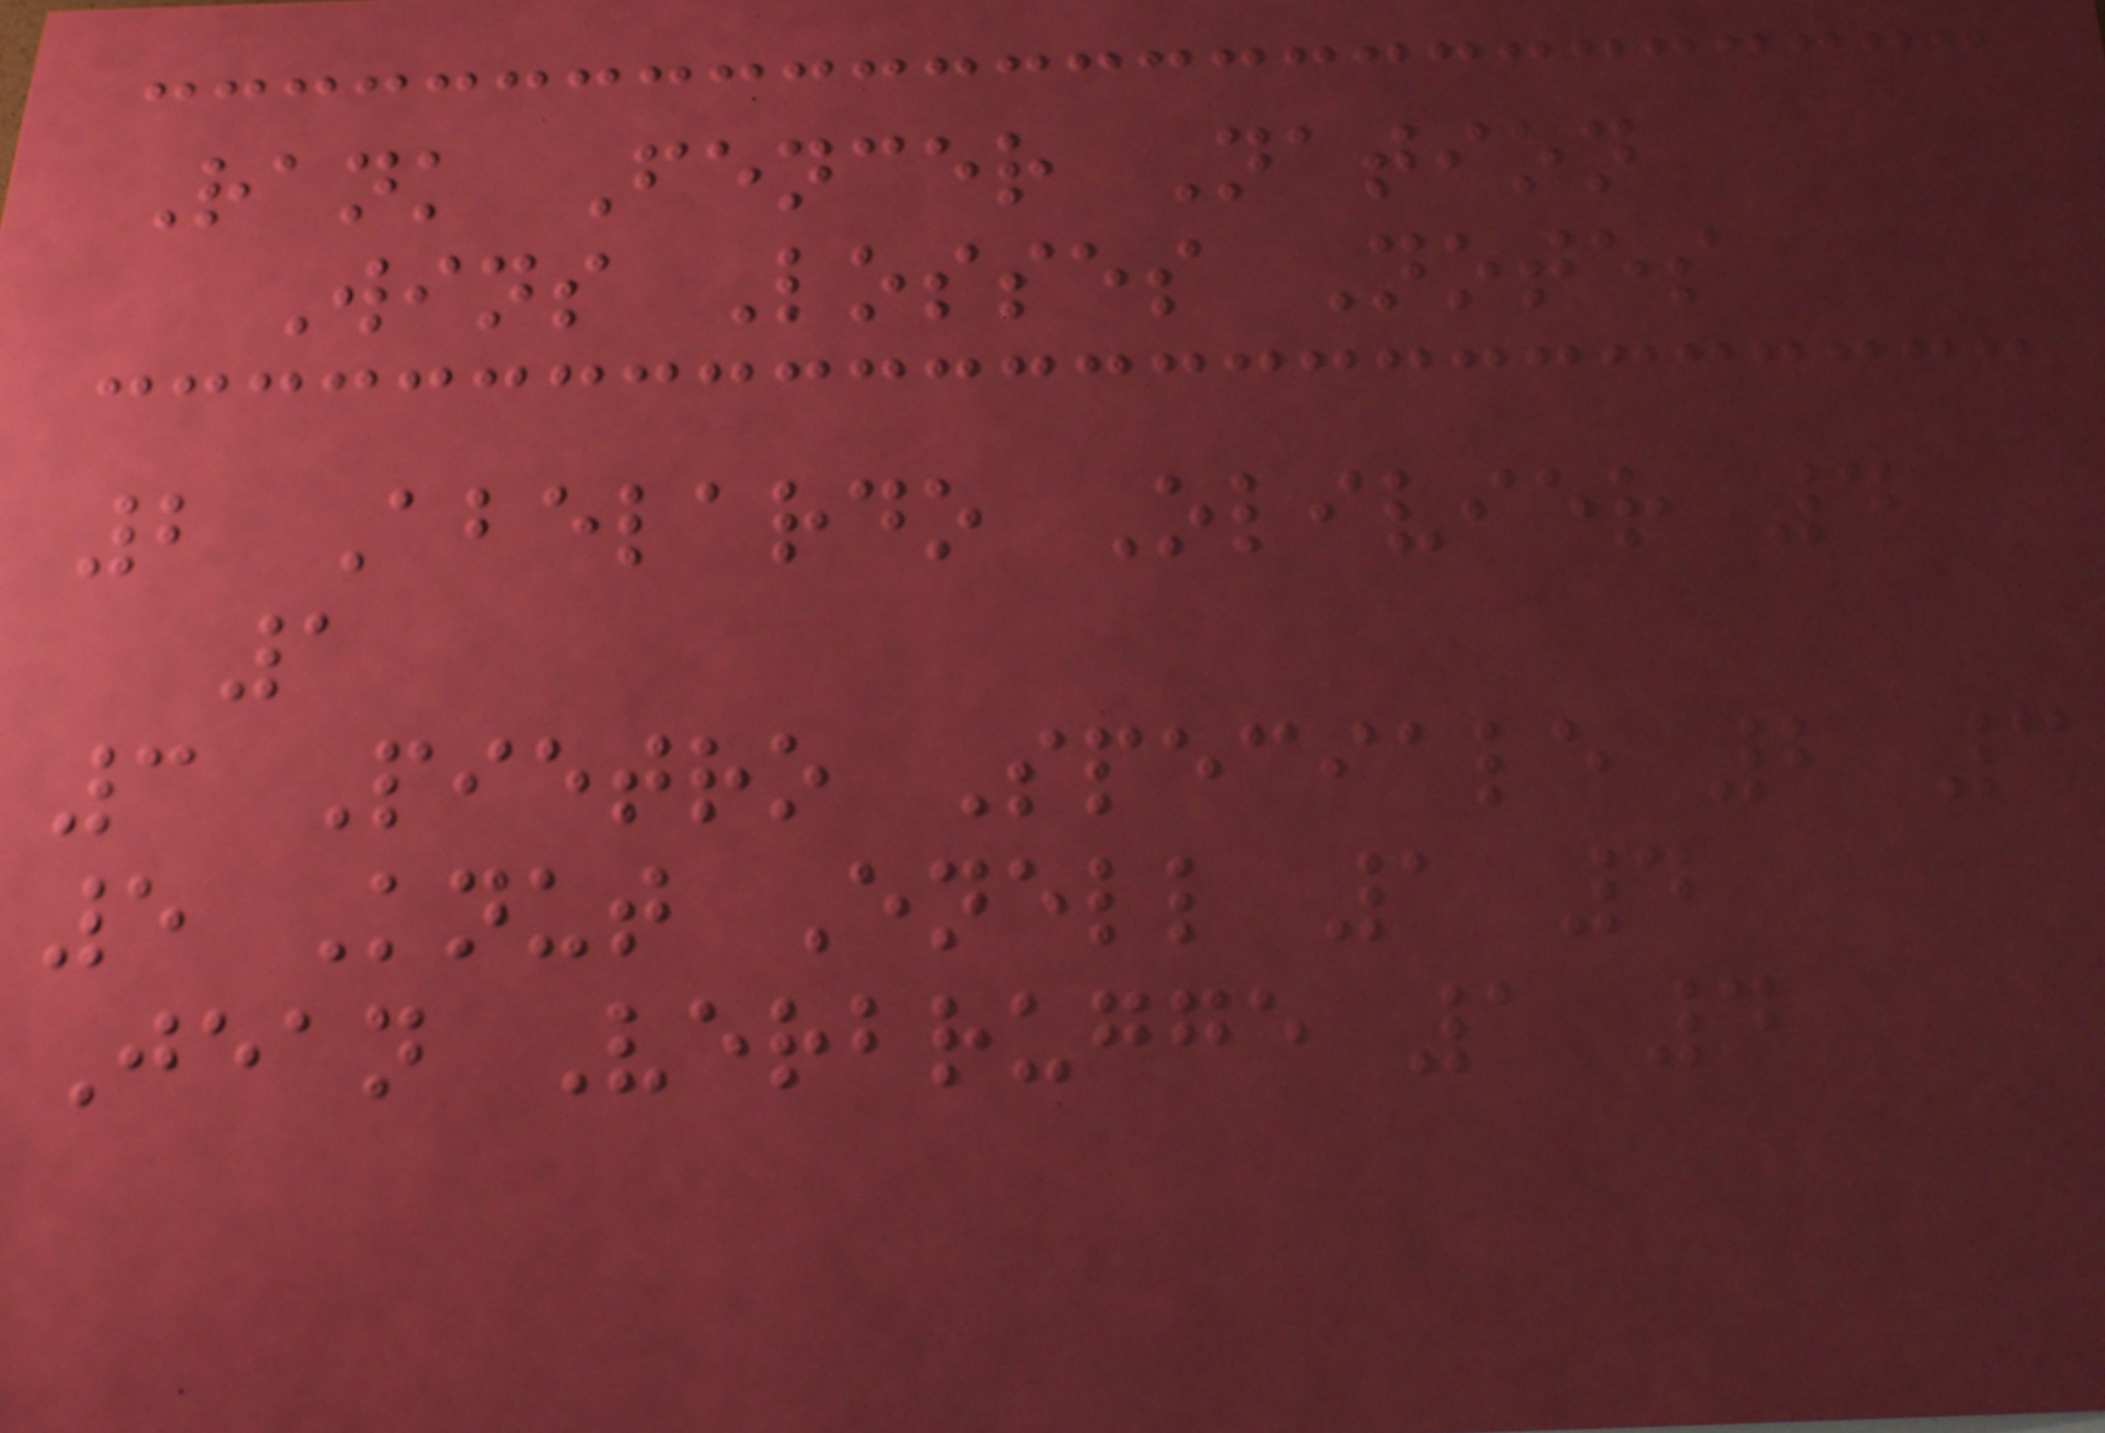Rank Fencer Nation
Wins Losses Notes
2 Abelardo Olivier 4
1
3 Pietro Speciale 2 3
5 Knut Enell 1 4
Jean Verbrugge 1 4
